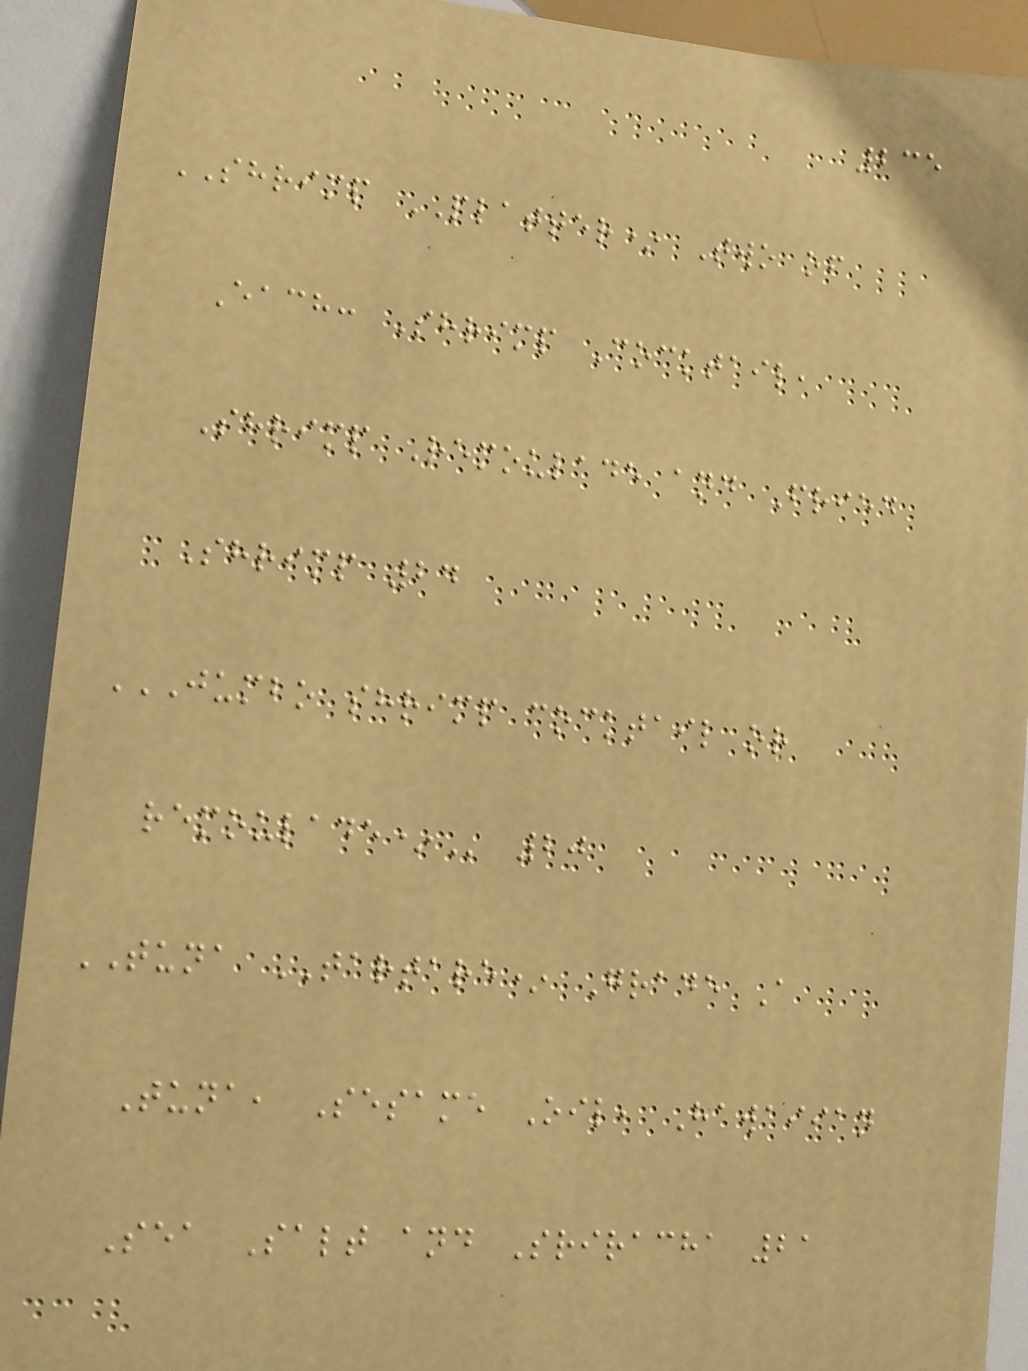235
SHRIMP PLATTER* Two of
Each: Shrimp Cocktail,
Shrimp Remoulade and Fried
Shrimp 24
JUMBO SHRIMP COCKTAIL OR
REMOULADE* 20
TUNA TARTARE* Grade A
Tuna, Sesame Oil, Hawaiian
Sea Salt and Sriracha 21
